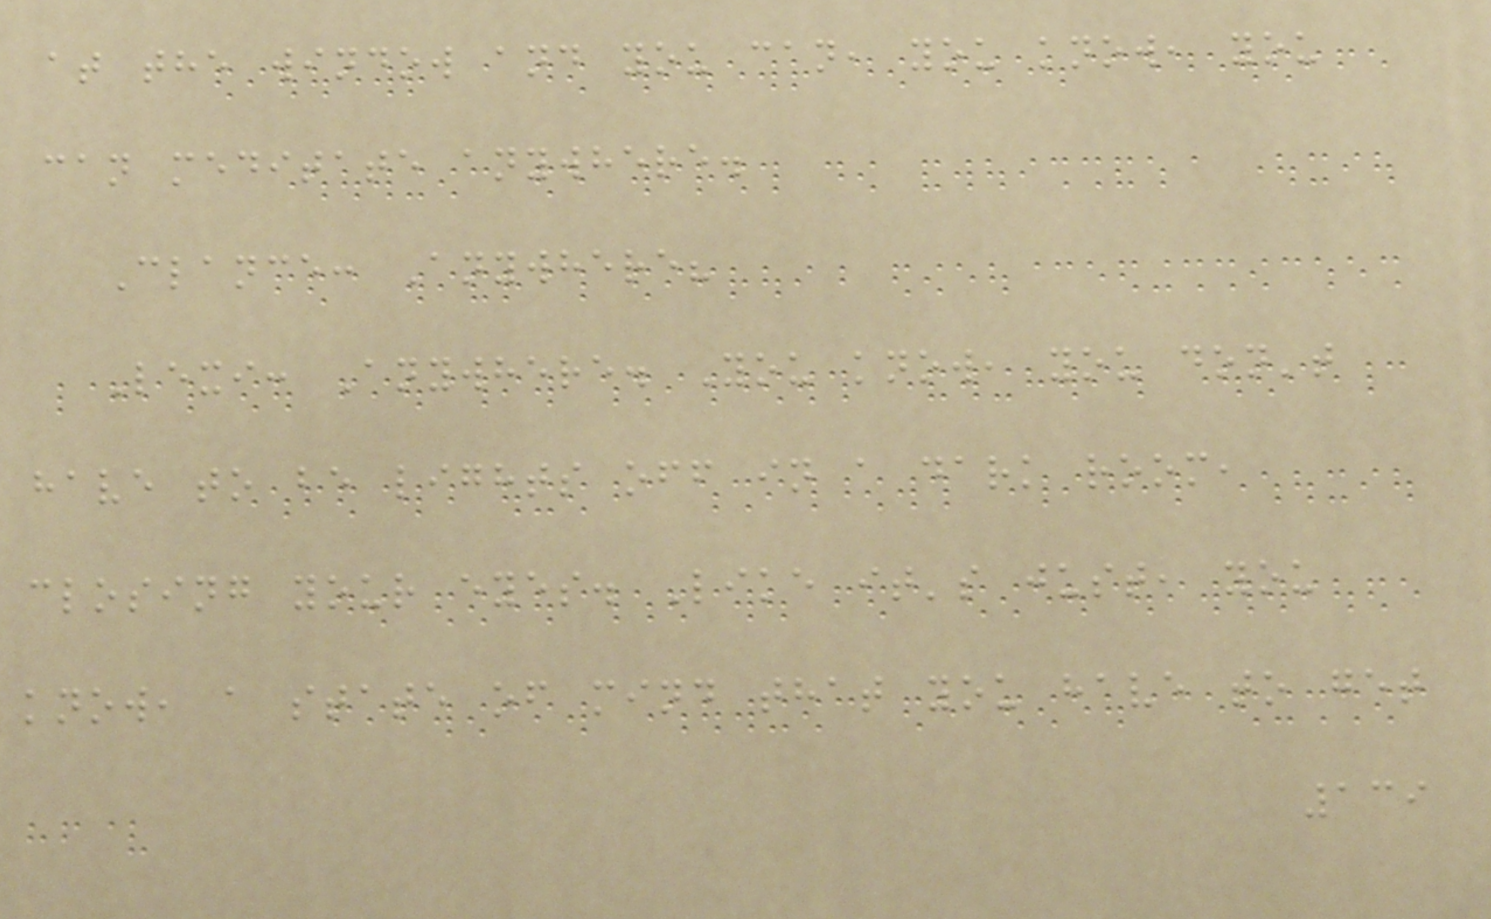at the window and you can, you know, you
can meditate anywhere.
Clance: Anywhere?
Lexi: Anywhere. You know, you don't
have to be lights off in a dark room,
closing your eyes. Like it's just, you
know, a state of mind that you have to get
139
